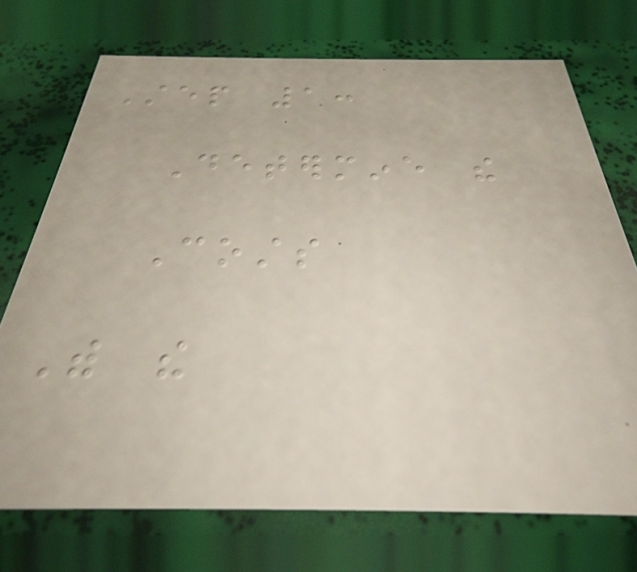Step 1:
Determine the
Costs
With the
